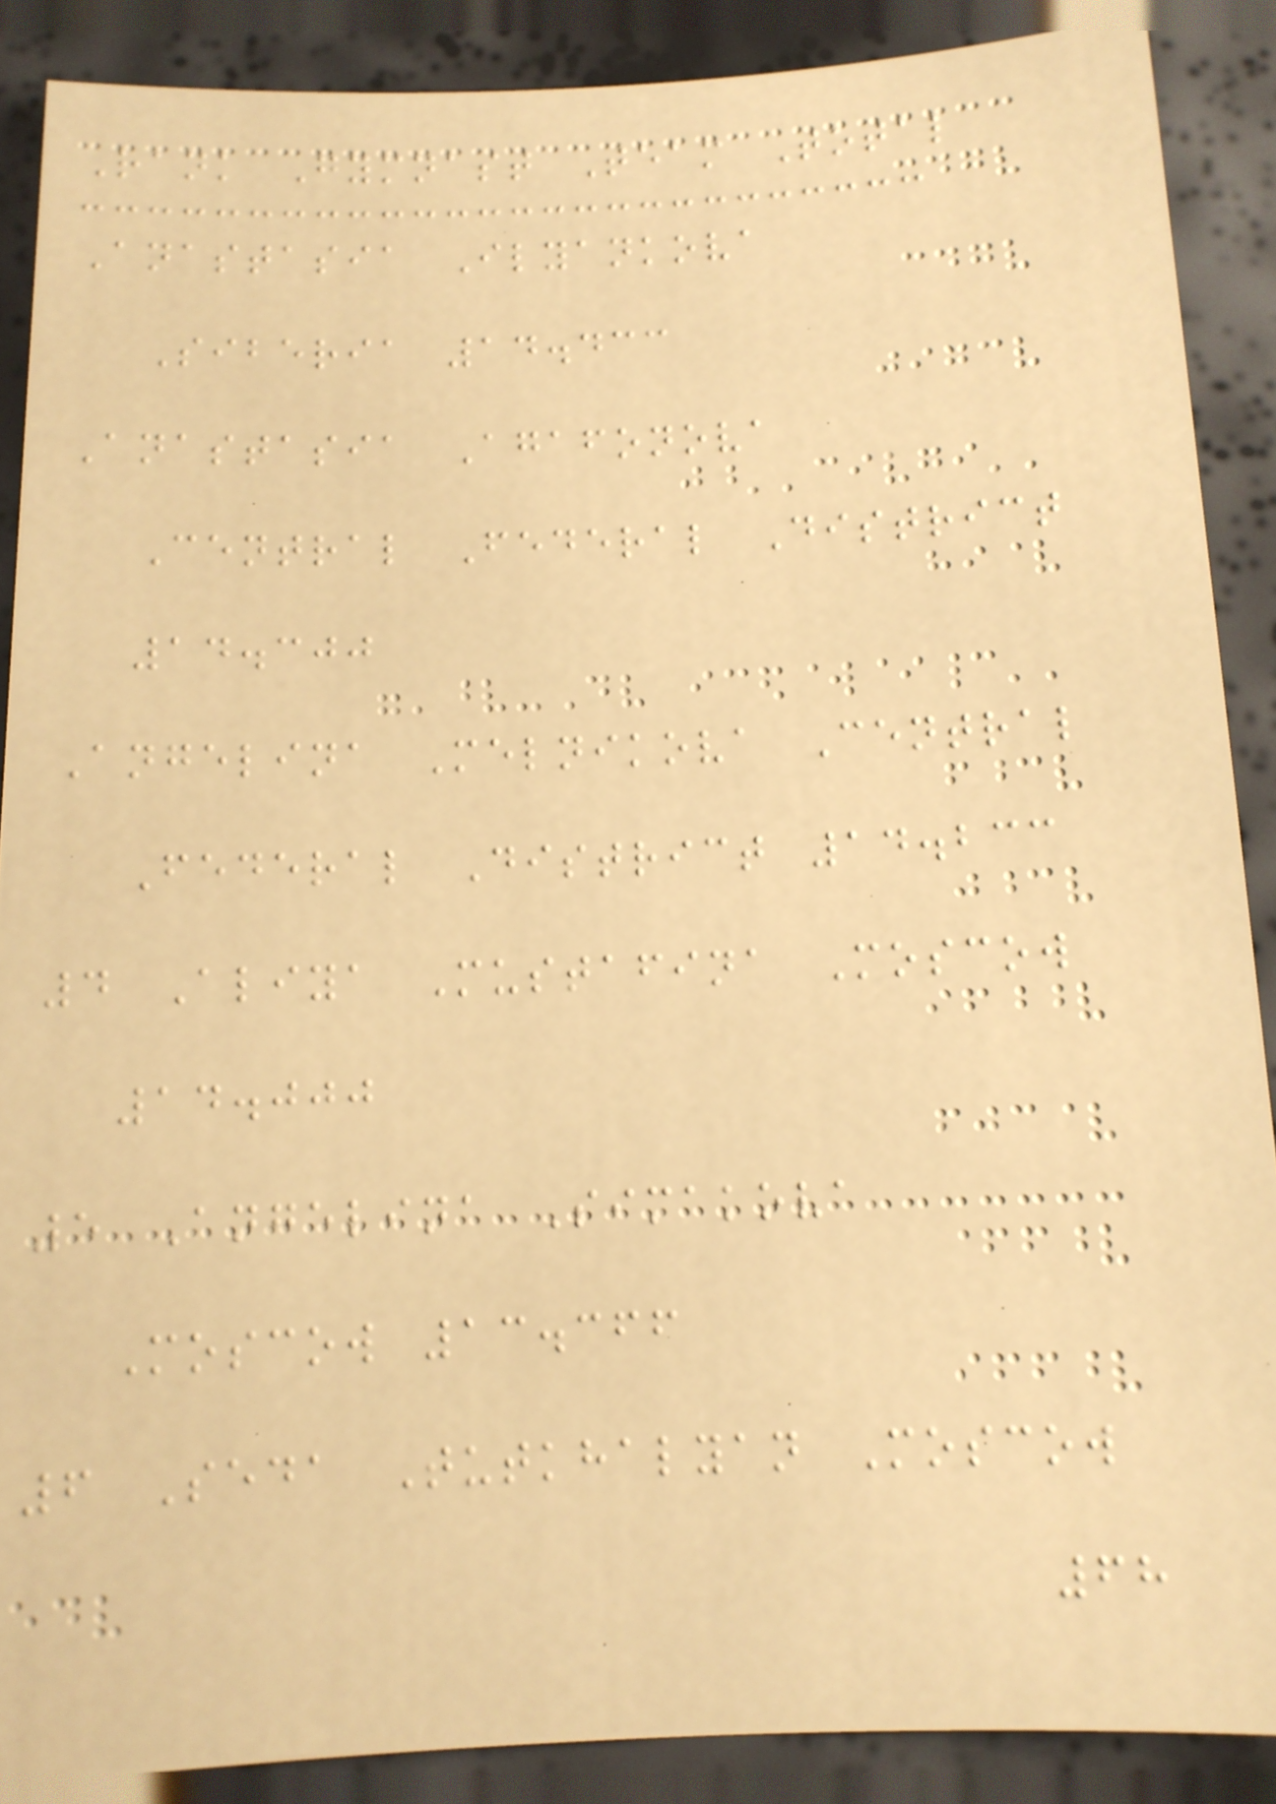Rank Gymnast Team Total
Anastasia Ilyankova
Siberia 14.433
Anastasia Agafonova
Central Federal District
14.300
Angelina Melnikova Central
Federal District 14.233
4 Aliya Mustafina Moscow
14.000
5 Angelina Simakova
Moscow 13.366
6 Seda Tutkhalyan Moscow
68
